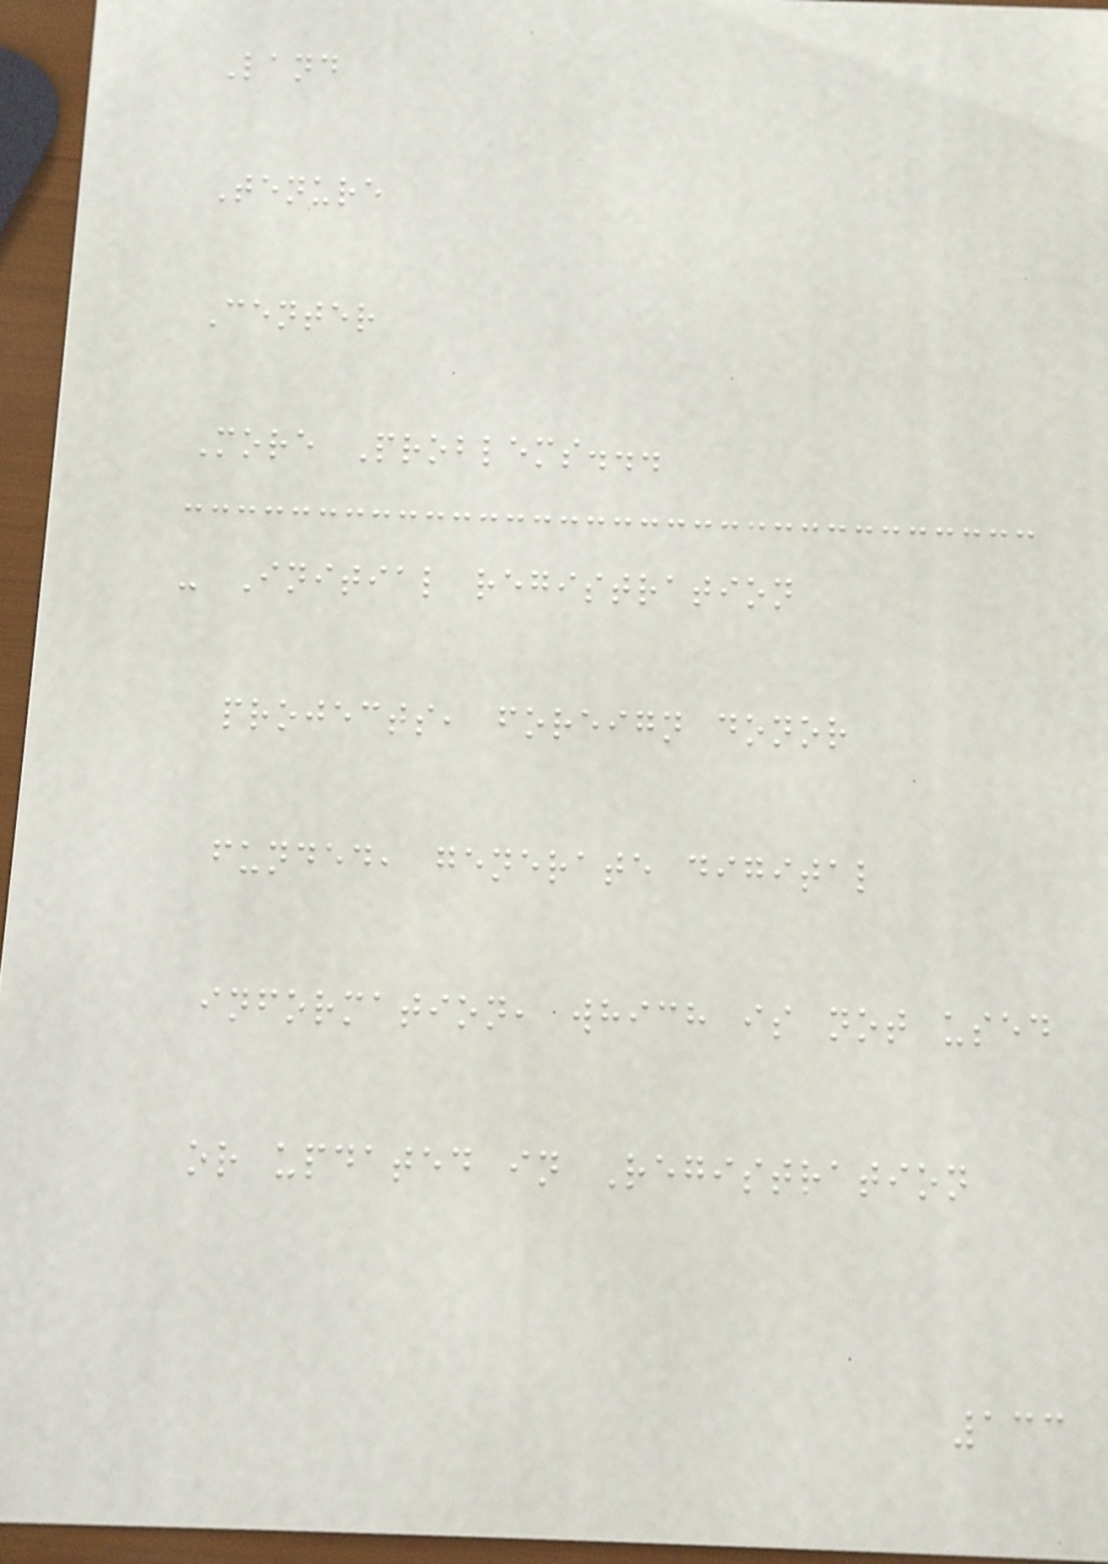Land
Tenure
Center
More Problems...
- Initial registration
projects, foreign donor
funded, generate digital
information, which is not used
or updated in Registration
133
